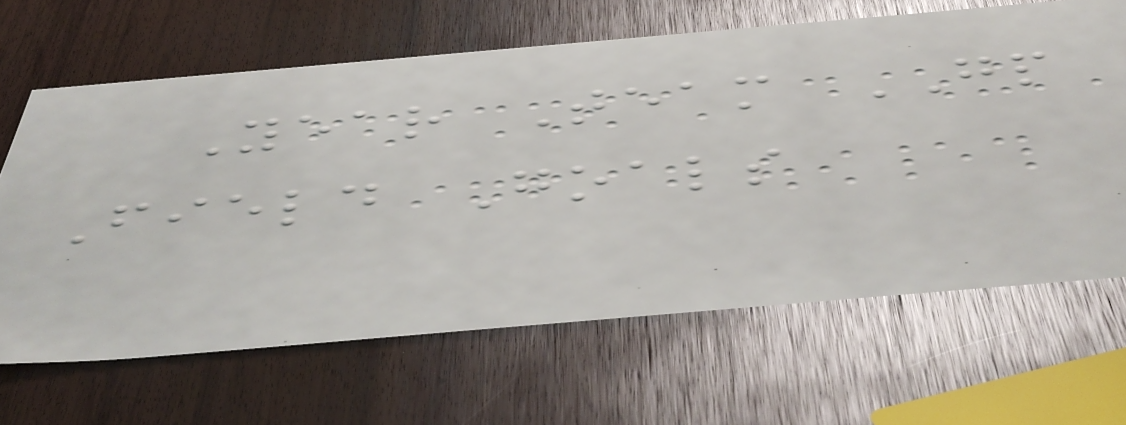Year Team GP
Field Goals
